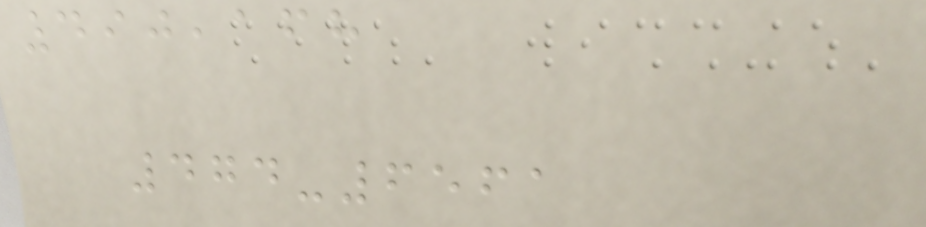490,168
474-6561
